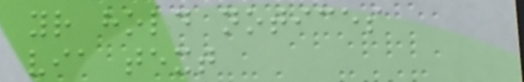your hold notices
via text
